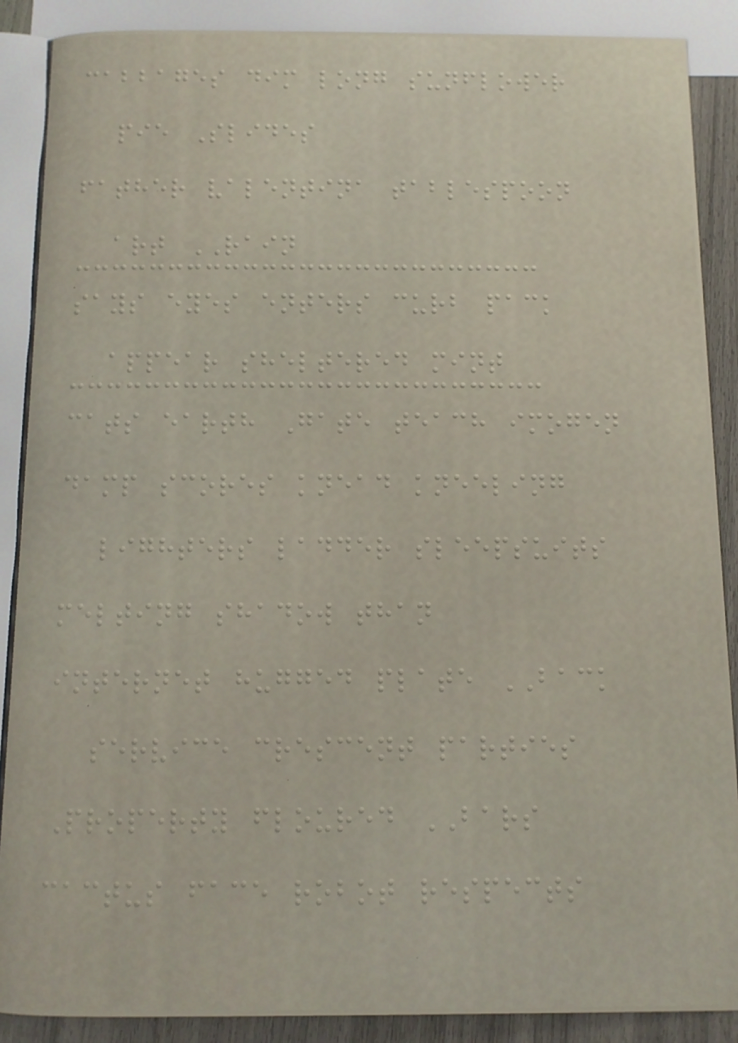cabbages dim long sunflower
pie Slides
father valentina tablespoon
art RAIN
says eyes enters curb pack
appear sheltered mint
cats earth Gate teach imogen
damp scores knead kneeling
lighters ladder sleepsuits
melting shadow than
internet hugged plate BACK
service crescent parties
Property floured BARS
cactus face robot respects
